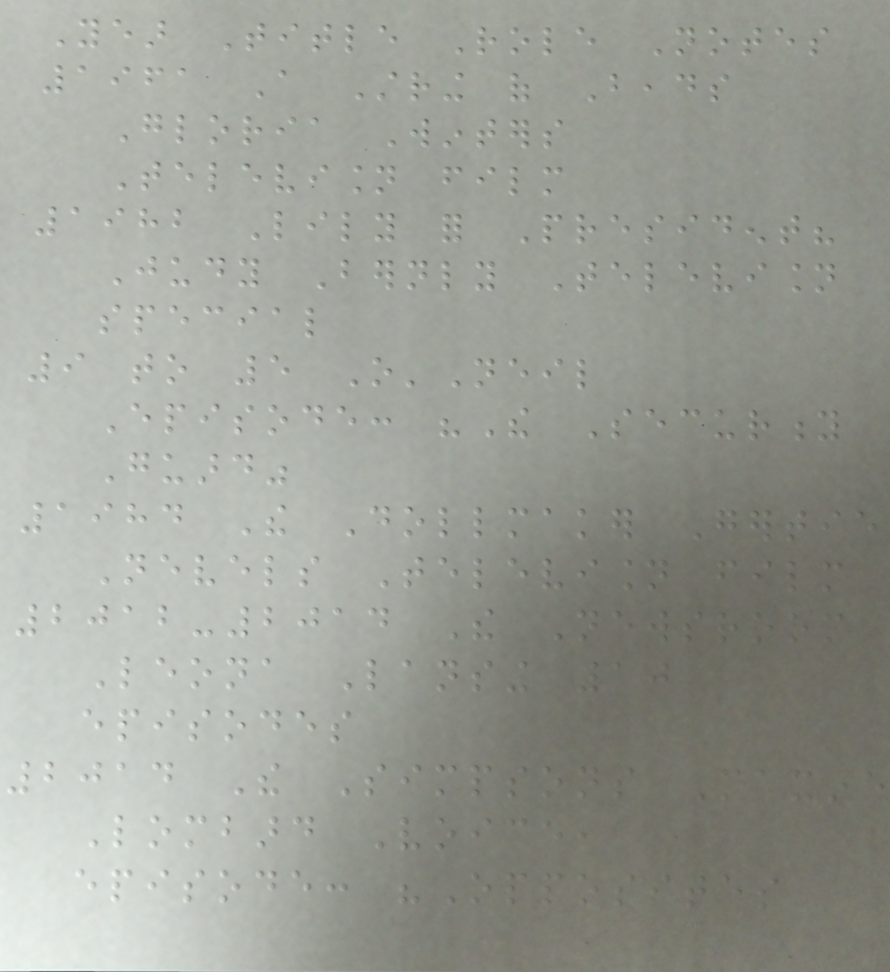Year Title Role Notes
1961 A String of Beads
Gloria Winters
Television film
1982 Lily for President?
Judy Bernly Television
special
9 to 5 O'Neil
Episode: "The Security
Guard"
1984 The Dollmaker Gertie
Nevels Television film
2012-2014 The Newsroom
Leona Lansing 10
episodes
2014 The Simpsons Maxine
Lombard Voice,
episode: "Opposites
